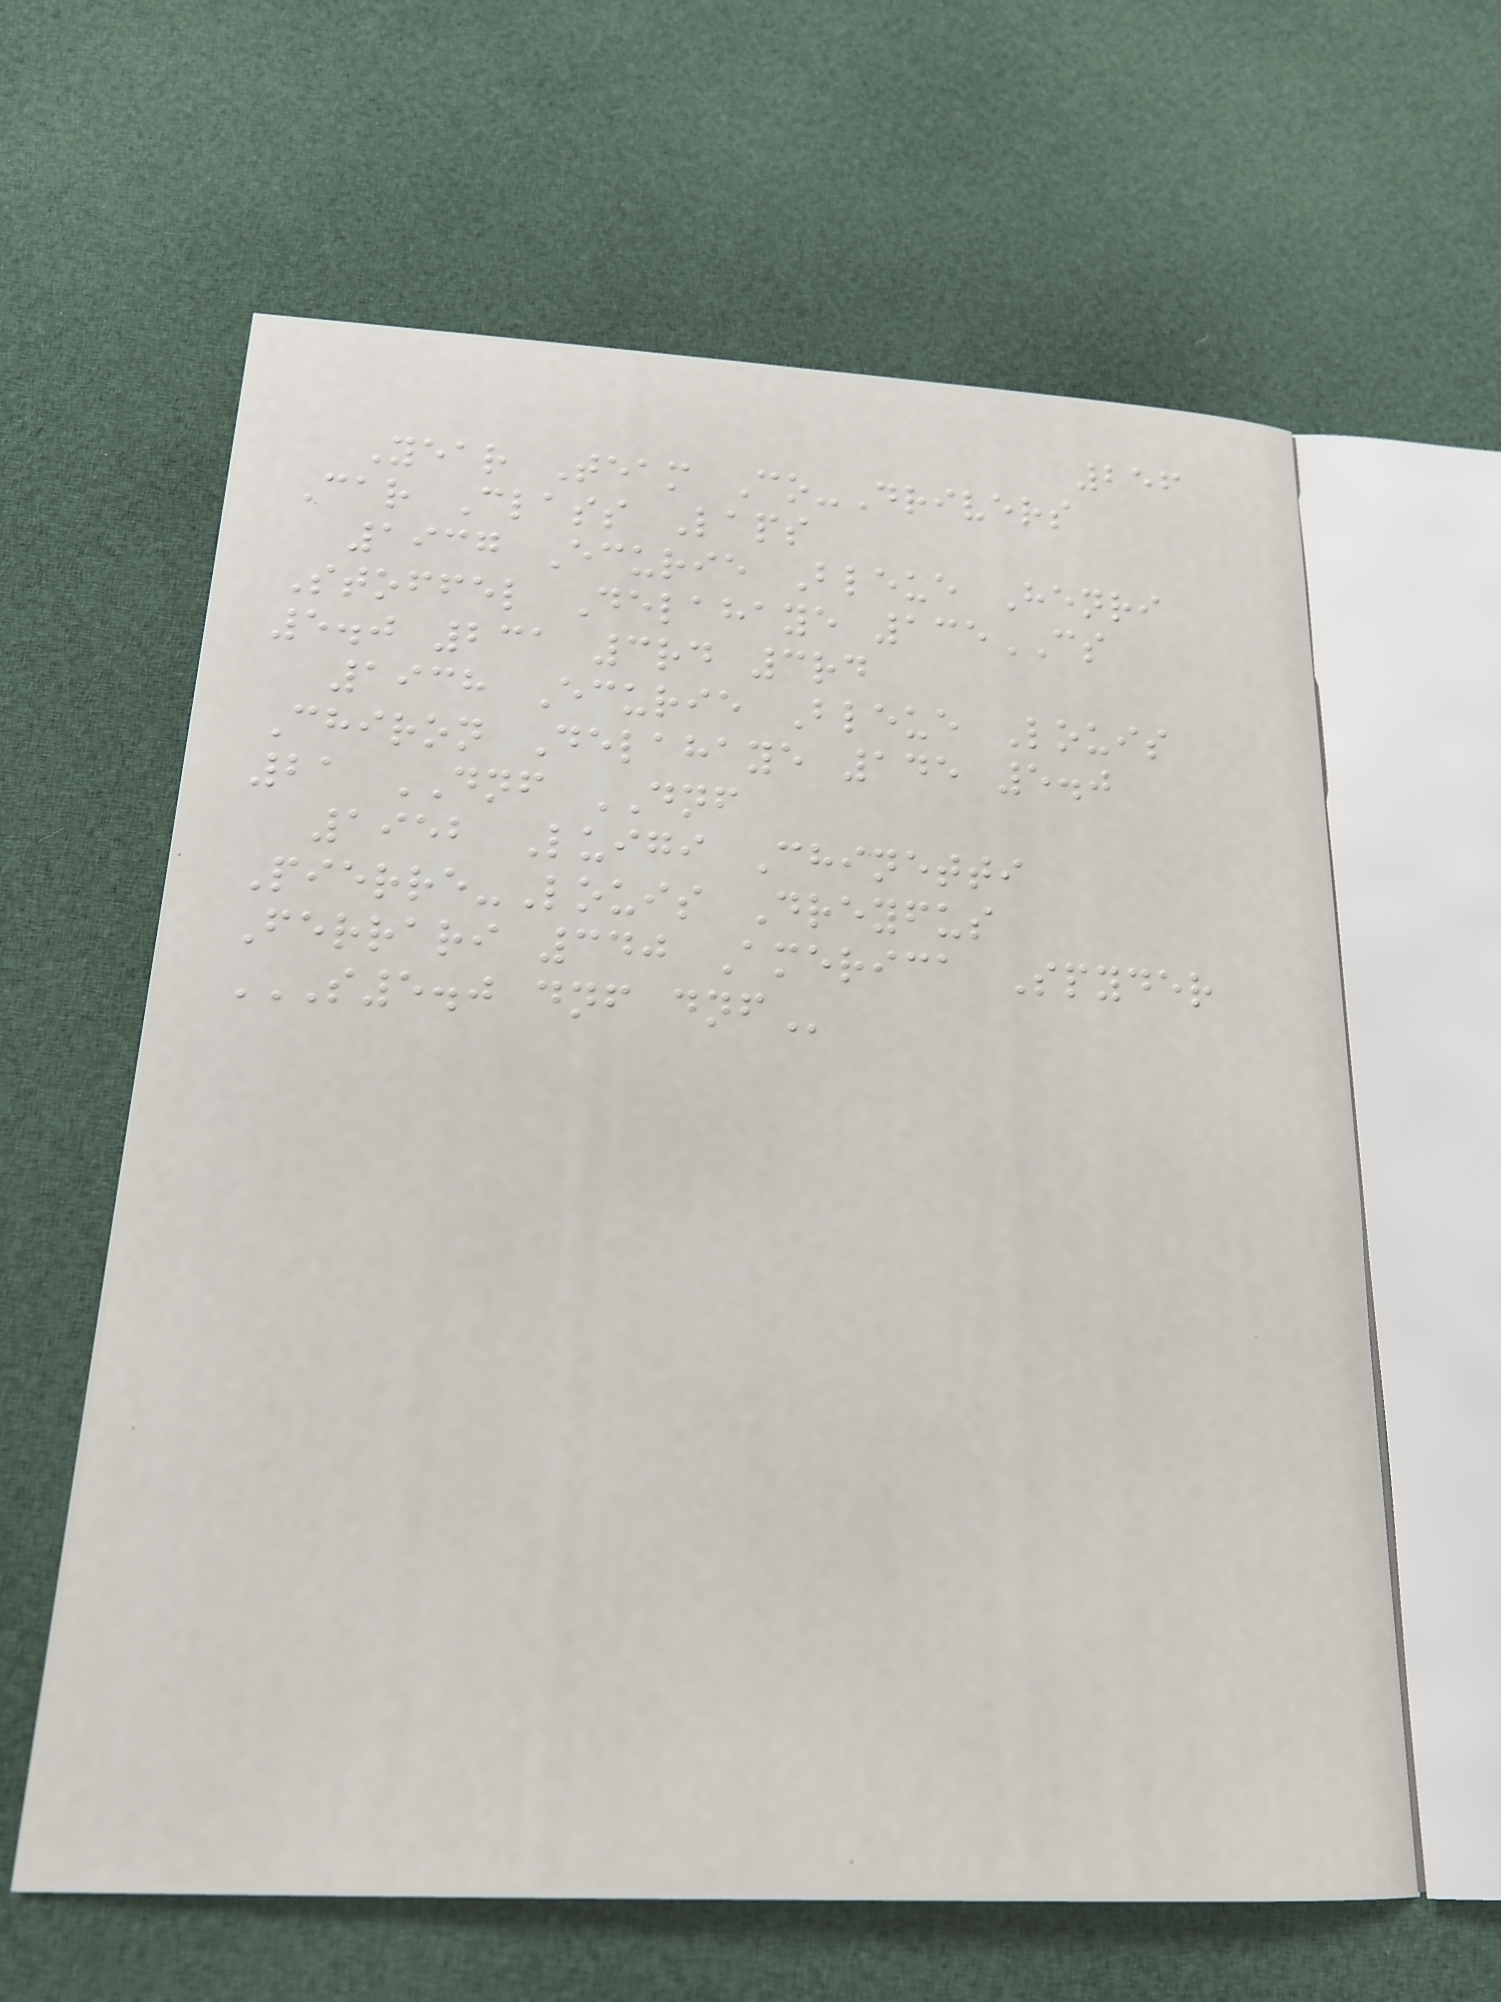256
Year Team Co-Drivers
Car Class Laps
1937 Ecurie Bleue Henri
Stoffel Delahaye 135CS
5.0 231 3rd 3rd
1938 Ecurie Bleue Louis
Chiron Delahaye 145 5.0
21 DNF DNF
1952 Luigi Chinetti
Pierre-Louis Dreyfus
Ferrari 340 America Spyder
S5.0 DNF DNF
